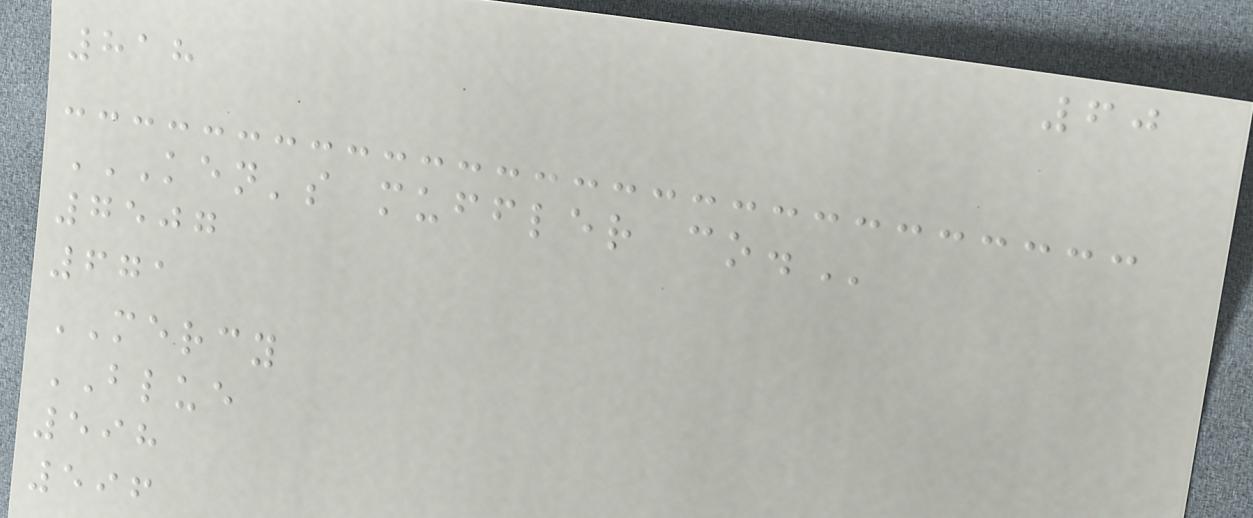60
818
KEN'S MUFFLER CO.
7507
671
MERCY
BLUE
598
596
